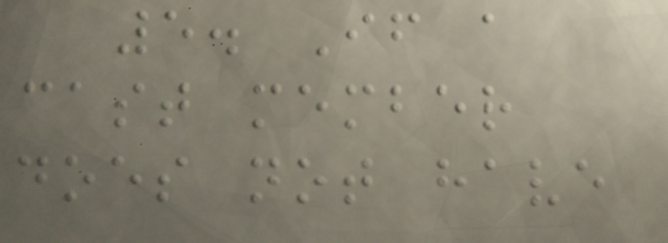5. If a
cast member
does not have
